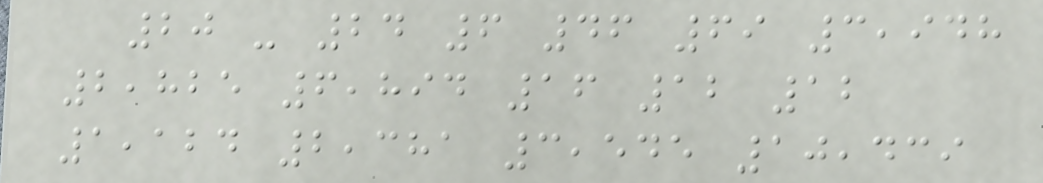20 - 24 6 46 69 3,948
2,825 6,894 16 12 12
1,124 2,381 3,545 10,439
